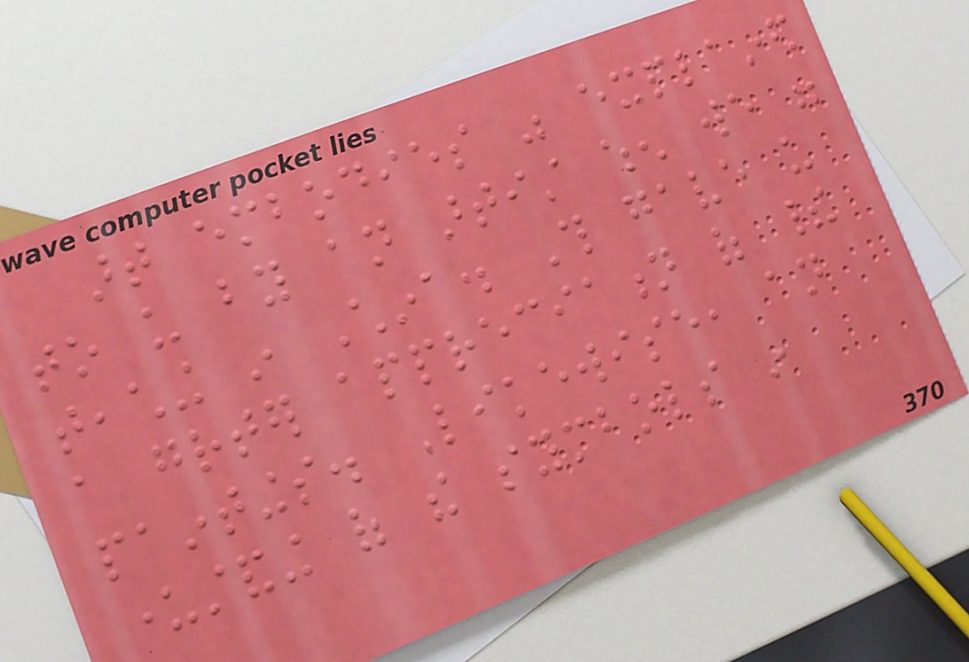art embodies was explained
to us by an artist when we were
teaching in China. This gave us
a greater appreciation of their
paintings. Likewise, an
understanding of the symbols in
